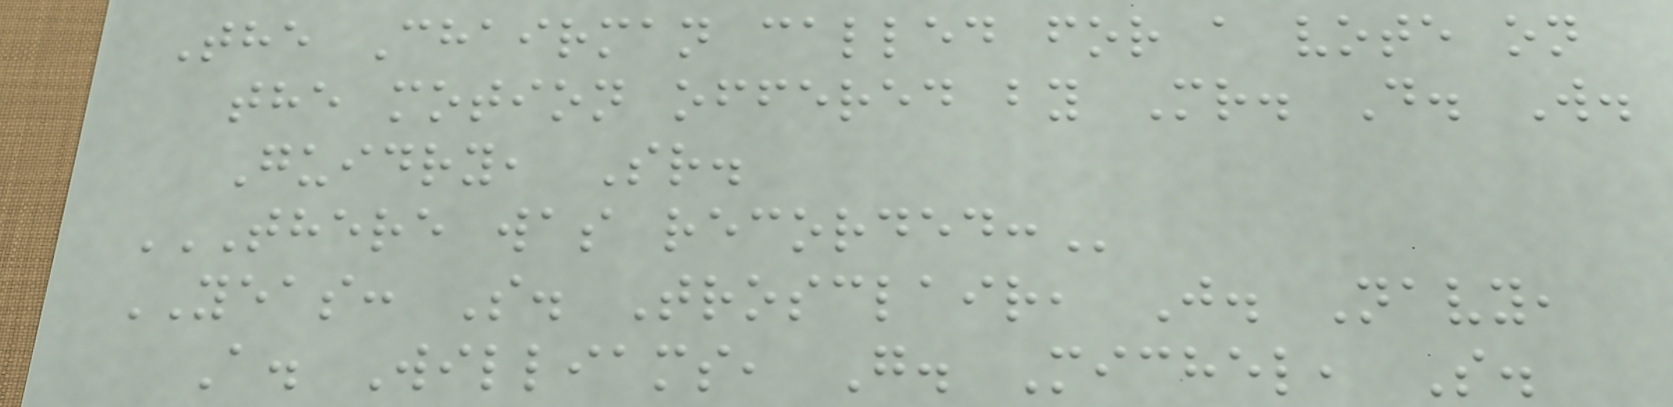The Chairman called for a vote on
the motion offered by Mr. D. W.
Guidry, Sr.
THERE WAS RECORDED:
YEAS: S. Trosclair, J. Navy,
A. Williams, G. Michel, S.
